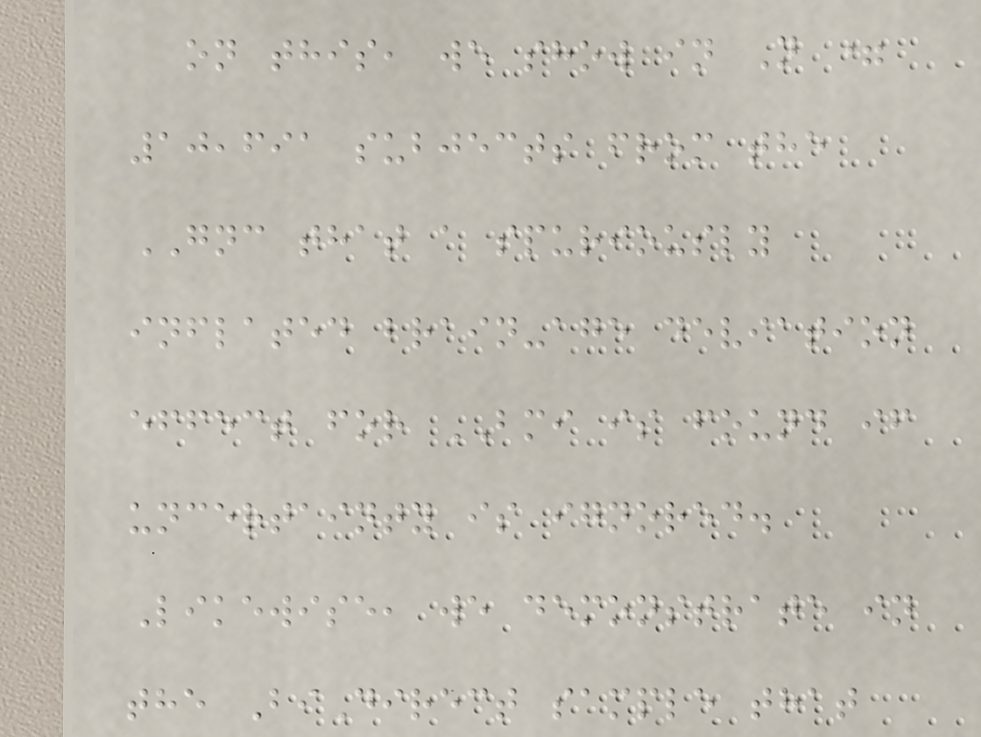on this, we show in N =
10,691 subjects from the
GNC that a spuriously
inflated brain-age deviation
effect for BMI is found if
uncertainty is ignored.
Likewise, we demonstrate in
the BiDirect sample that
